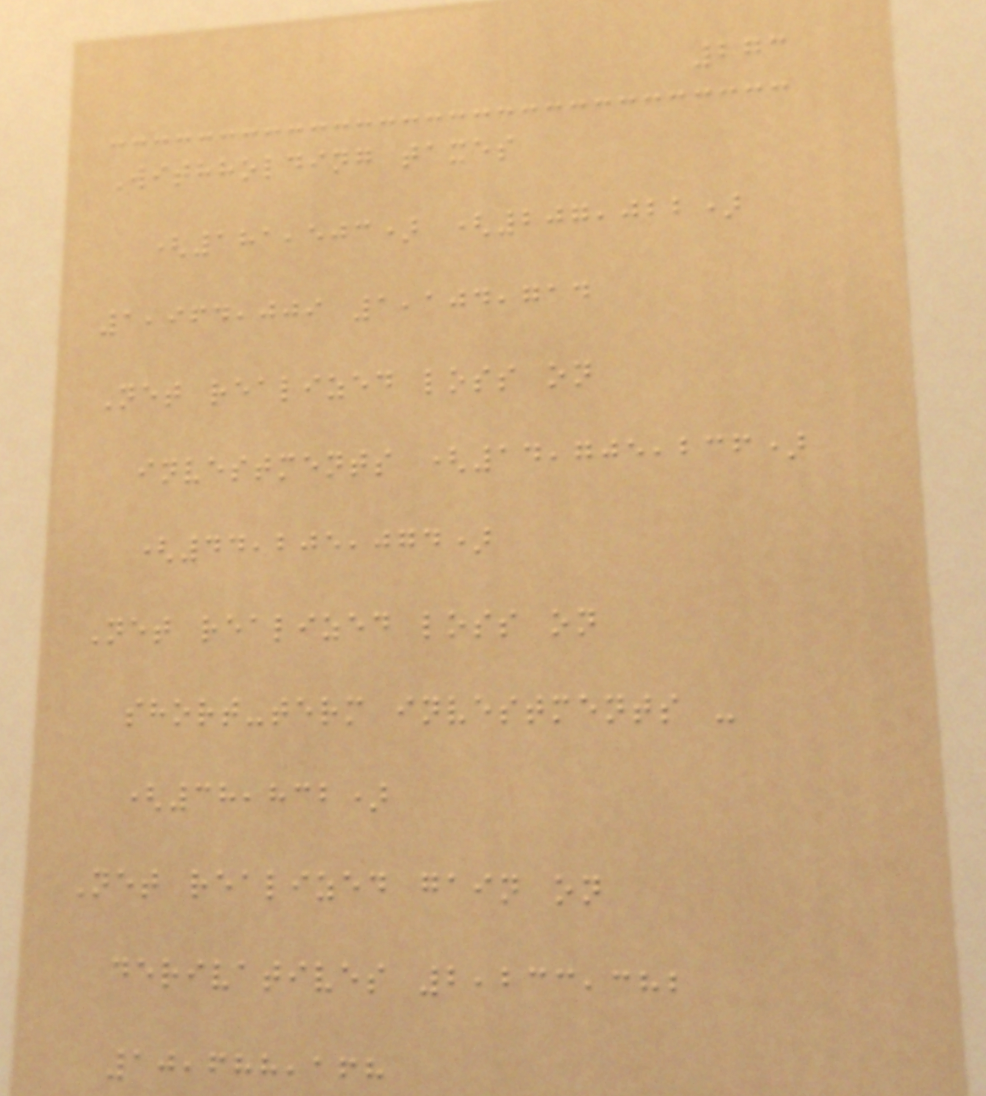273
Withholding taxes
(181,503) (207,022)
1,964,009 1,104,714
Net realized loss on
investments (14,705,236)
(44,205,074)
Net realized loss on
short-term investments -
(38,832)
Net realized gain on
derivatives 2,233,382
10,688,168
